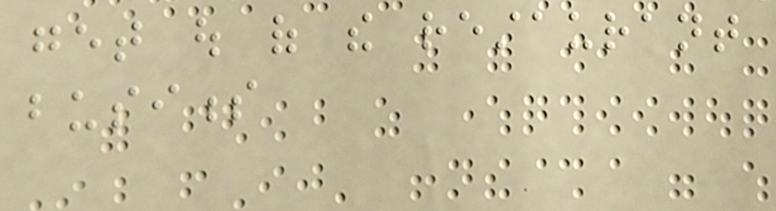get out of the restaurant
business
